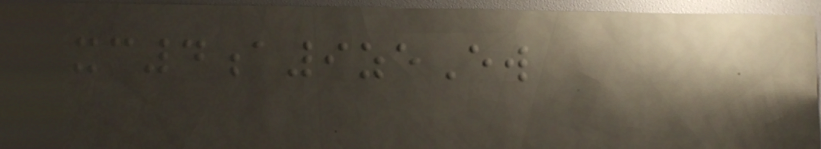xc4a9zeEw
